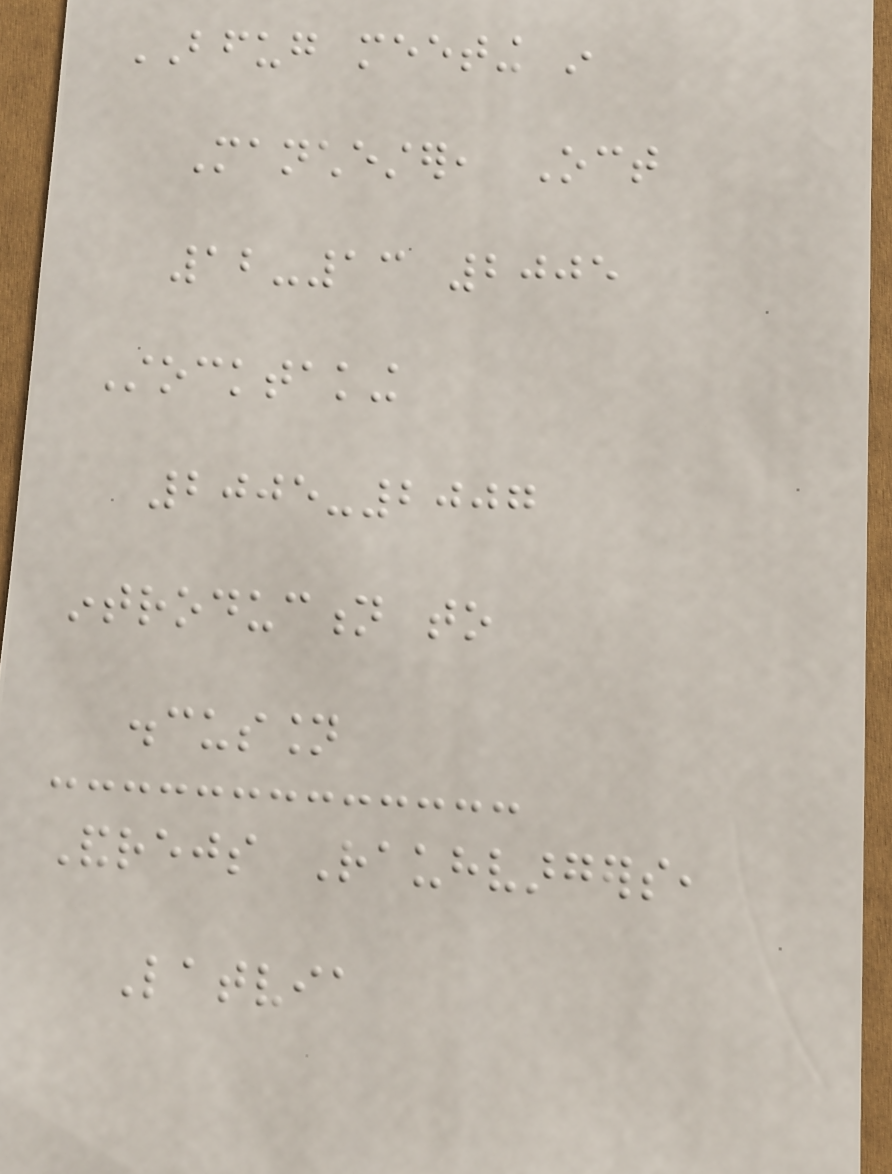BFUG meeting in
Manchester, Oct
12-13 2005
Stocktaking
2005-2007
introduction to
discussion
Andrejs Rauhvargers,
Latvia
